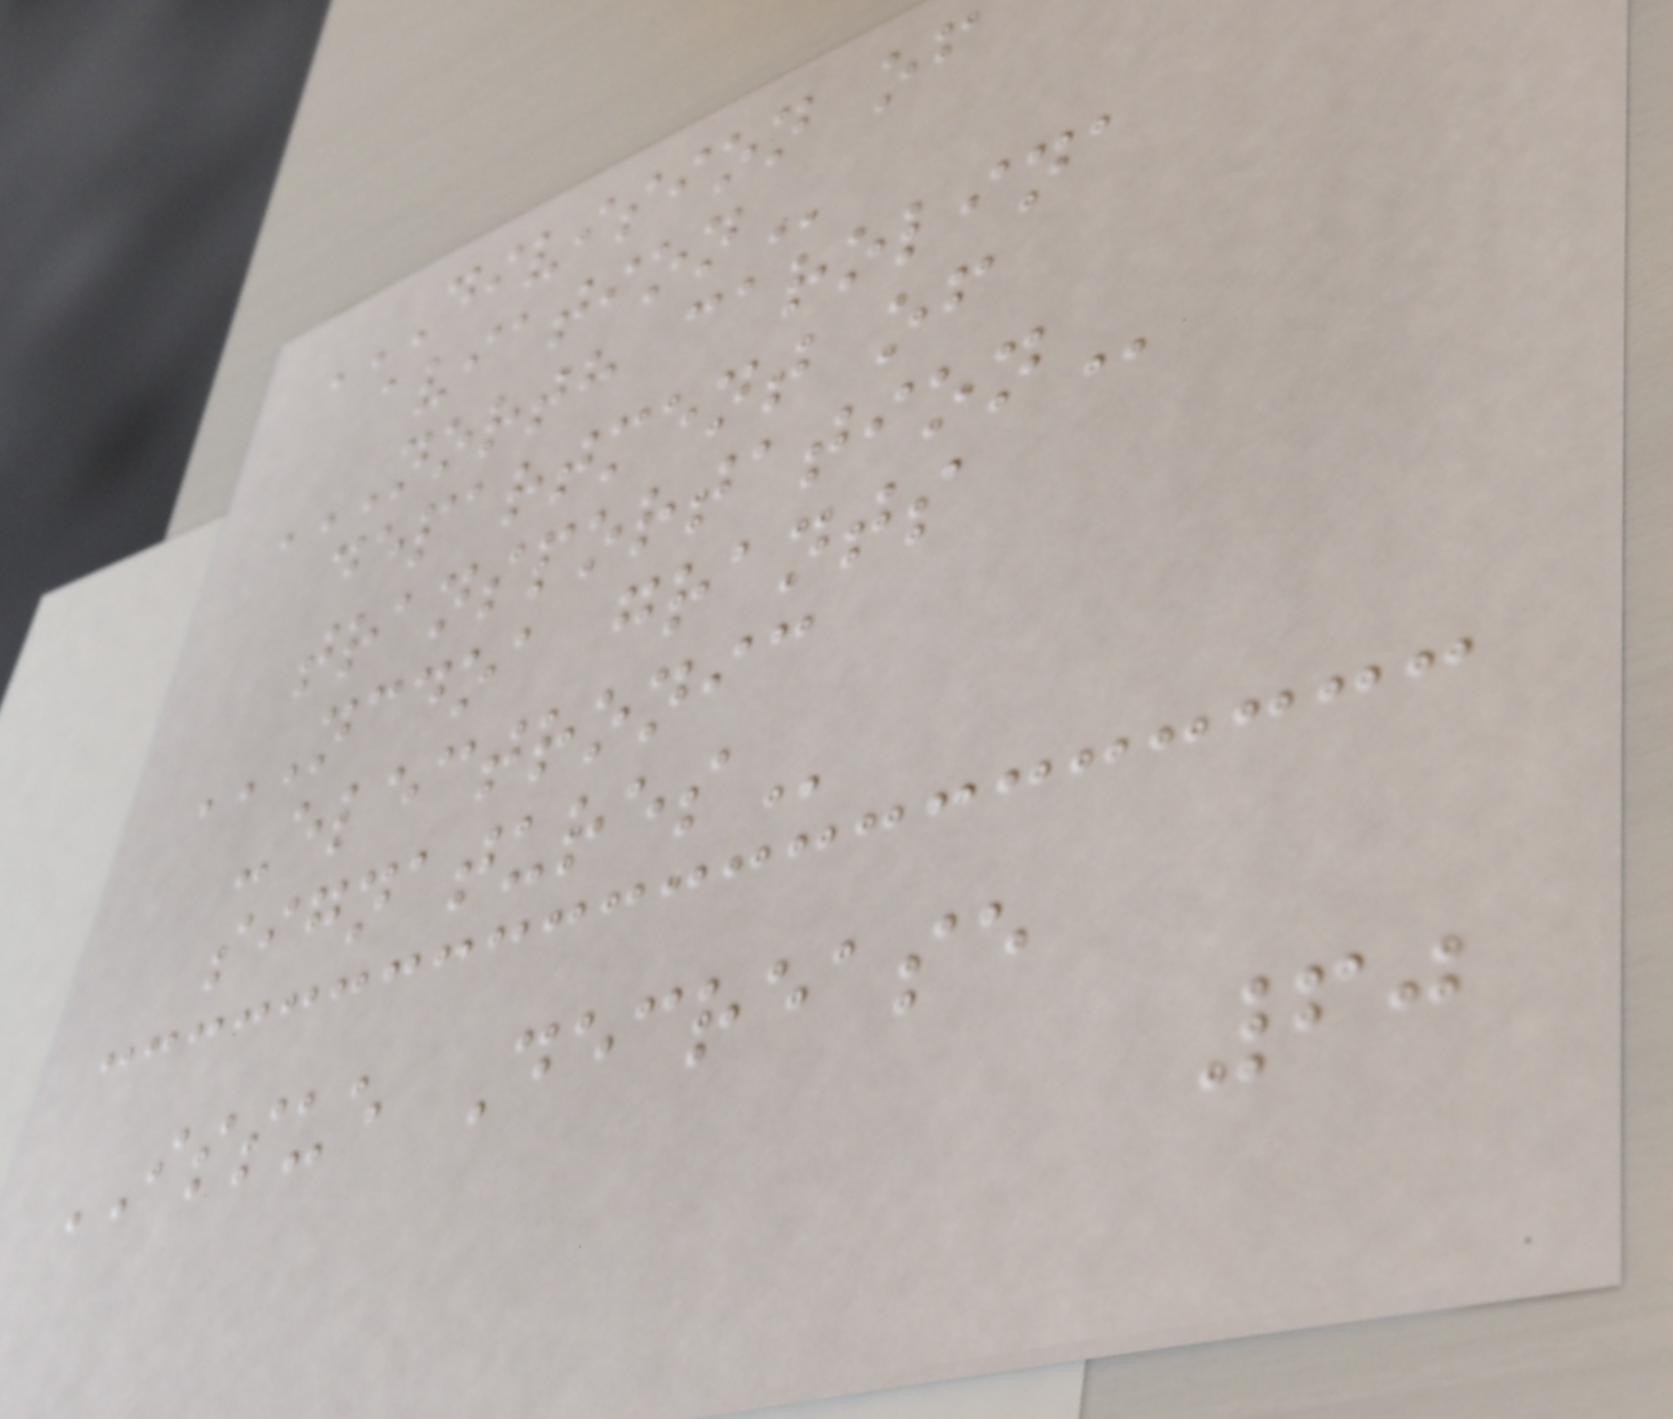DIVISION OF
AVIATION
NORTH CAROLINA
DEPARTMENT OF
TRANSPORTATION
NCDOA GRANTS
-ELECTRONIC
SIGNATURES
ISSUE Decrease
60
